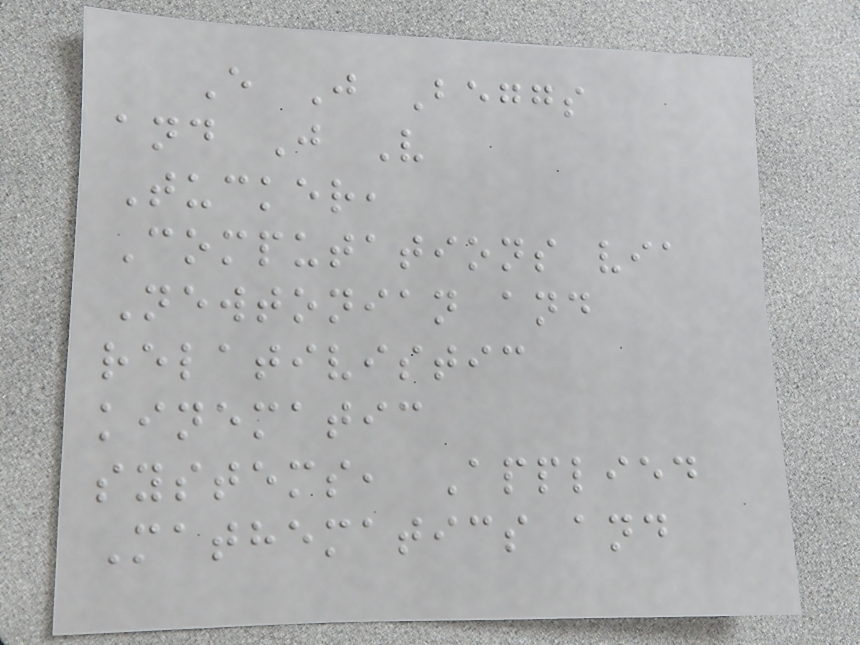E J Beggs
and J V
Tucker,
Computations via
Newtonian and
relativistic
kinematic
systems, Applied
Mathematics and
